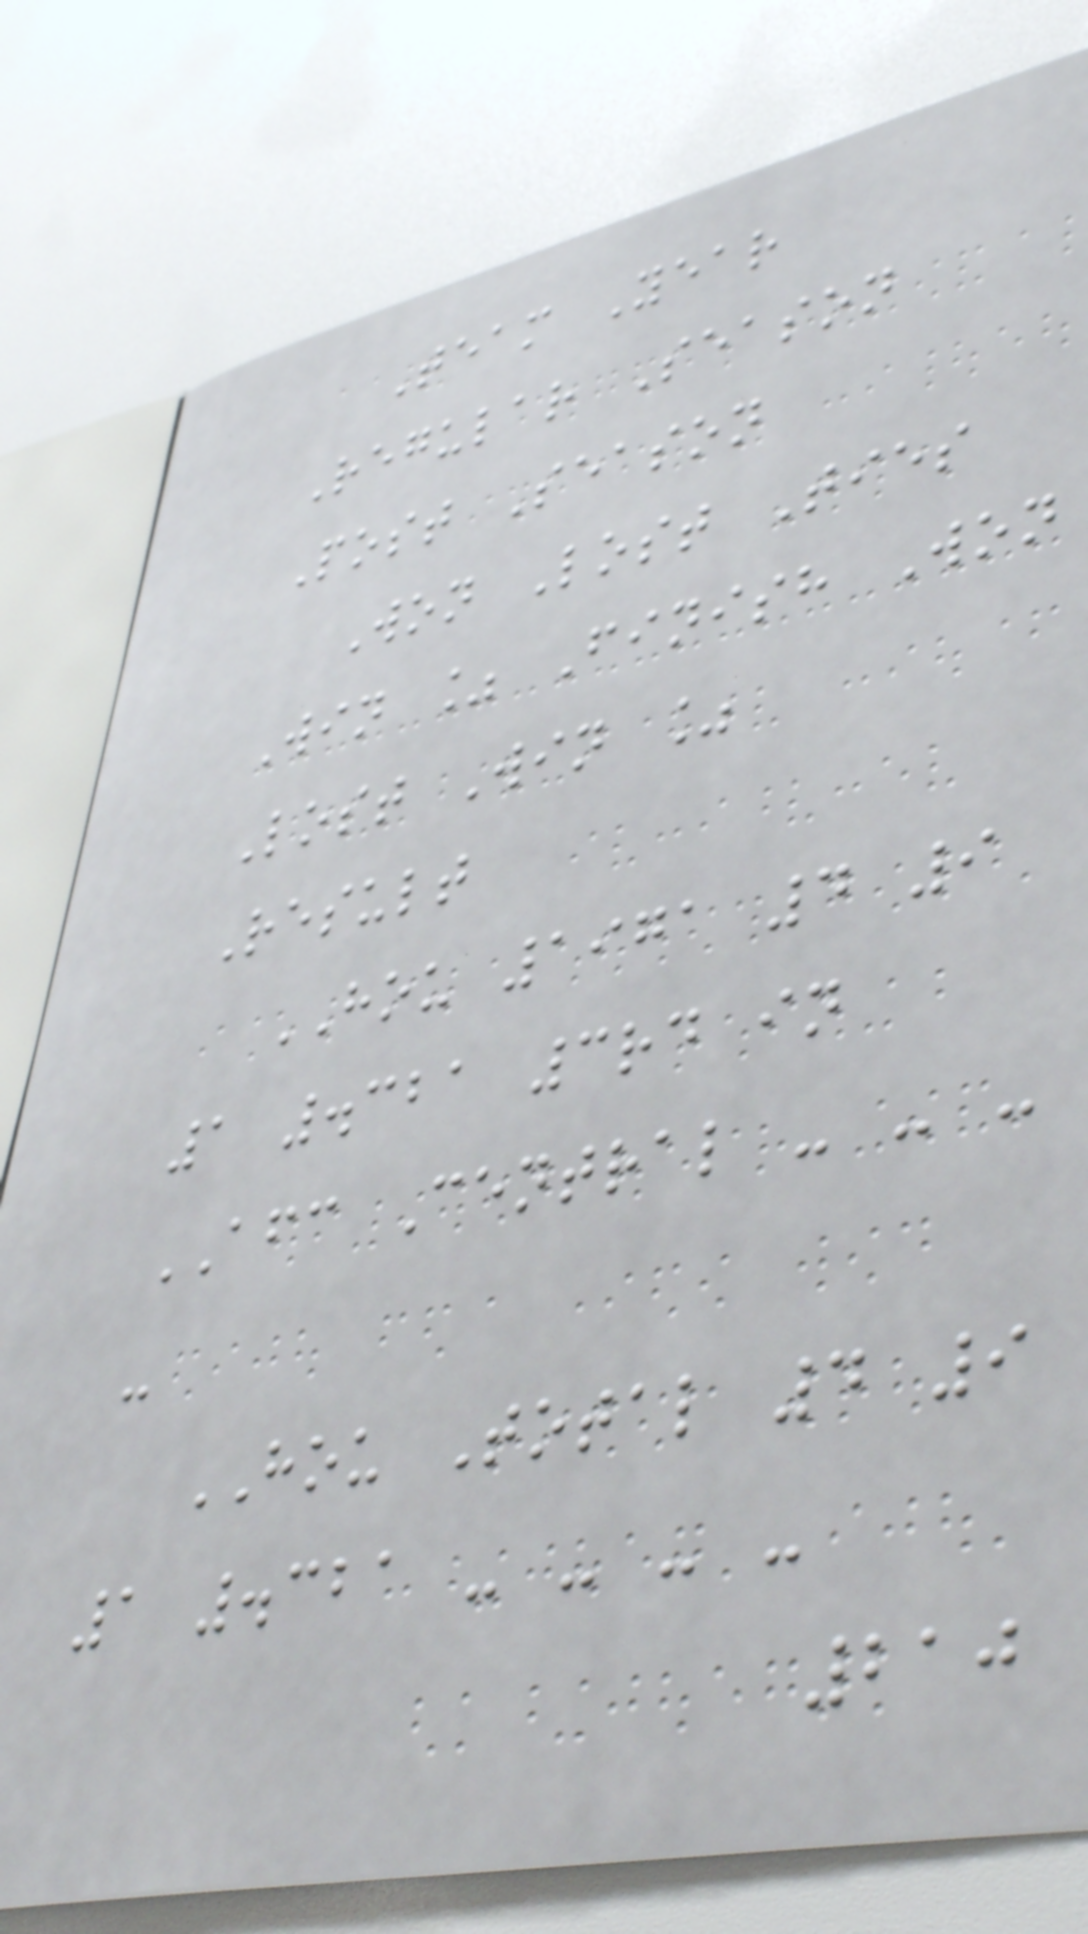Team Year
Regular Season
Post Season
Won Lost Ties
Win % Finish Won
Lost Win %
Result
HOU 1971 4 9
1 .321 3rd in
AFC Central - - -
-
HOU Total 4 9
1 .321 - - - -
210
